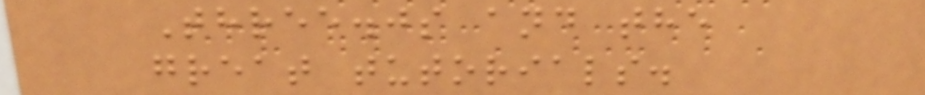Three.js and the
great tutorials.
